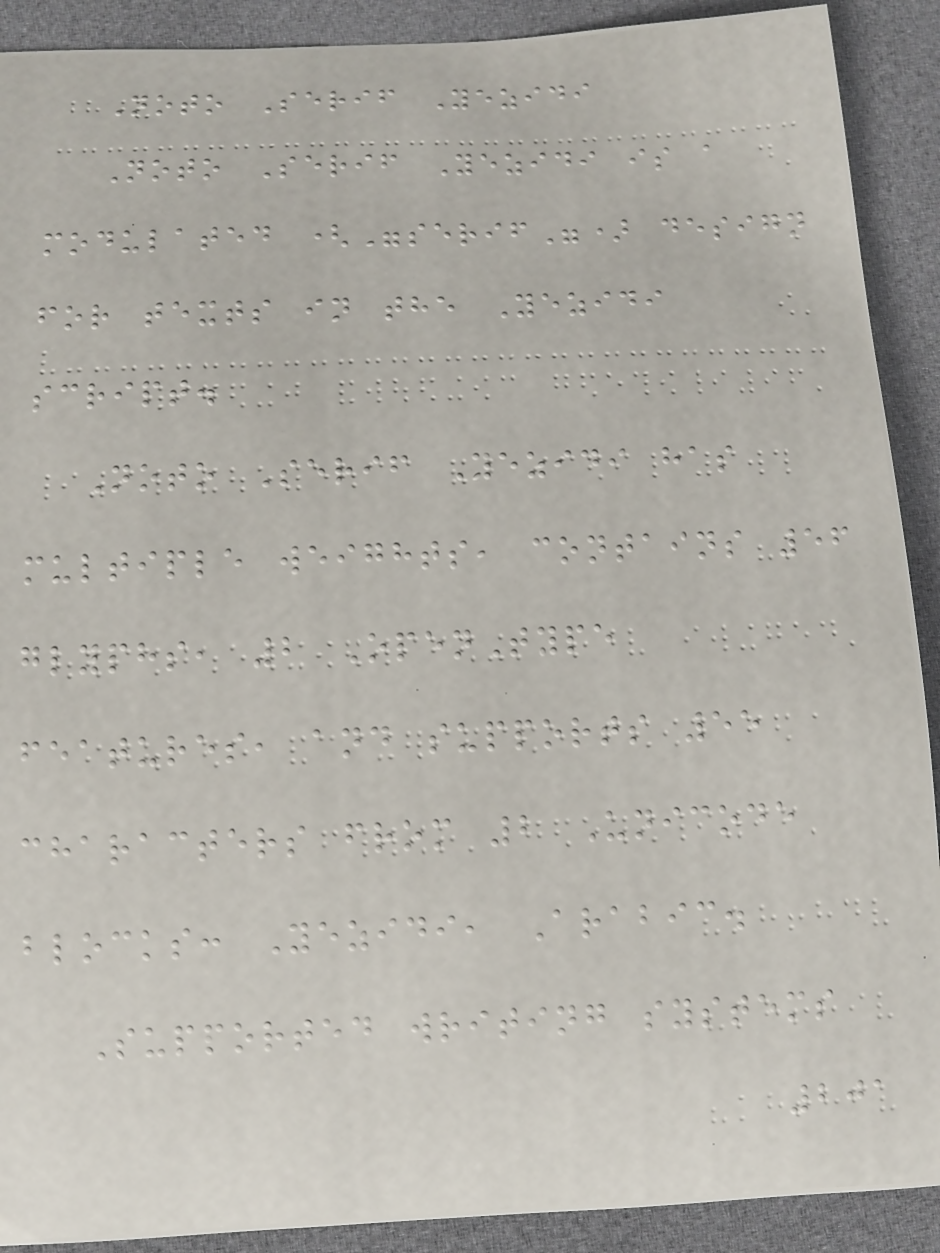Noto Serif Yezidi
Noto Serif Yezidi is a
modulated ("serif") design
for texts in the Yezidi
script.
Noto Serif Yezidi has
multiple weights, contains 56
glyphs, 2 OpenType
features, and supports 55
characters from 2 Unicode
blocks: Yezidi, Arabic.
Supported writing systems
201
